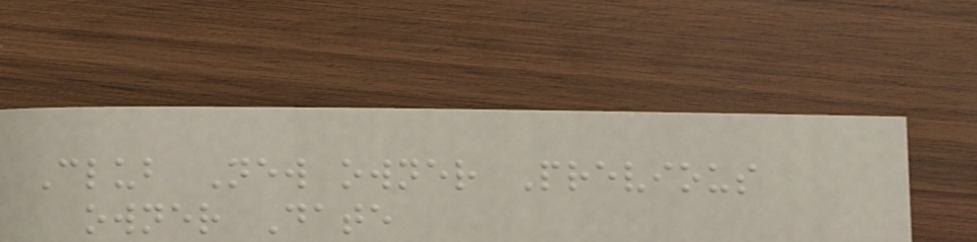Club New owner Previous
owner Date
